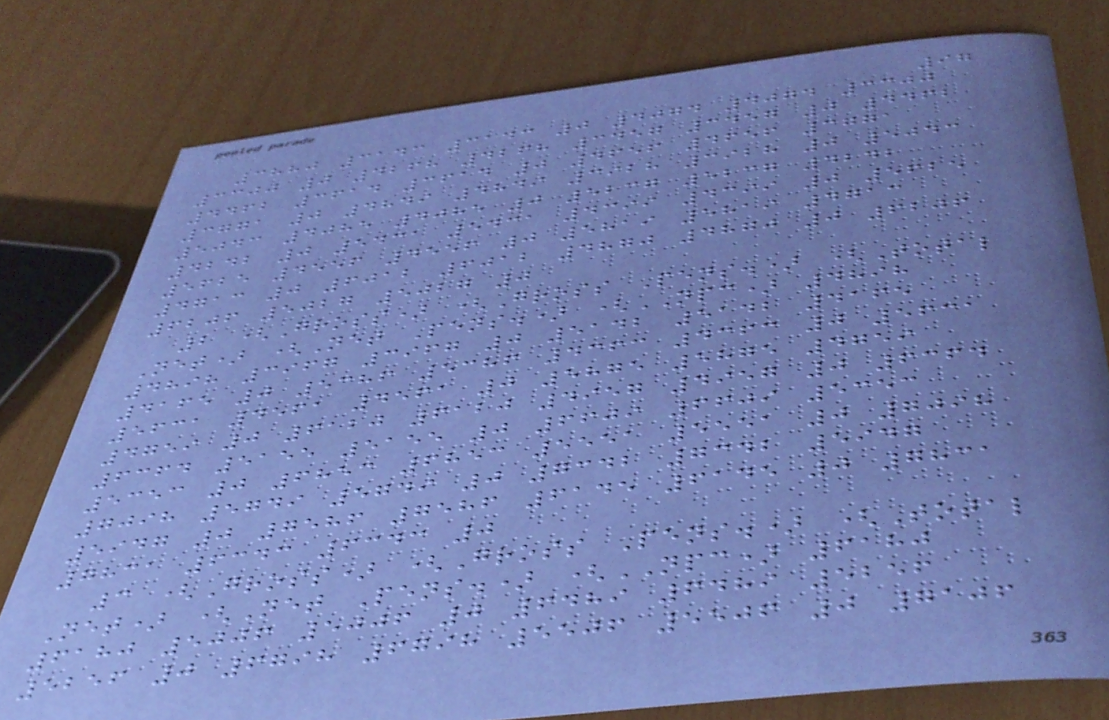97
3880 3143 3143 0 4074 4074 3300
3300 0 4268 4268 3457 3457 0 4462
4462 3614 3614 0 4656 4656 3771
3771 0 4849 4849 3928 3928 0 5043
5043 4085 4085 0 5237 5237 4242
4242 0 5431 5431 4399 4399 0 5625
5625 4556 4556 0 5819 5819 4713
4713 0 6012 6012 4870 4870 0 6206
6206 5027 5027 0
2 (Gross) (Gross Pens.) (Total
Net) (Net Pens.) (NPC) 4898
4898 3967 3967 0 5142 5142 4165
4165 0 5386 5386 4363 4363 0 5631
5631 4561 4561 0 5875 5875 4759
4759 0 6120 6120 4957 4957 0 6364
6364 5155 5155 0 6609 6609 5353
5353 0 6853 6853 5551 5551 0 7098
7098 5749 5749 0 7342 7342 5947
5947 0 7586 7586 6145 6145 0 7831
7831 6343 6343 0
3 (Gross) (Gross Pens.) (Total
Net) (Net Pens.) (NPC) 6180
6180 5006 5006 0 6489 6489 5256
5256 0 6798 6798 5506 5506 0 7106
